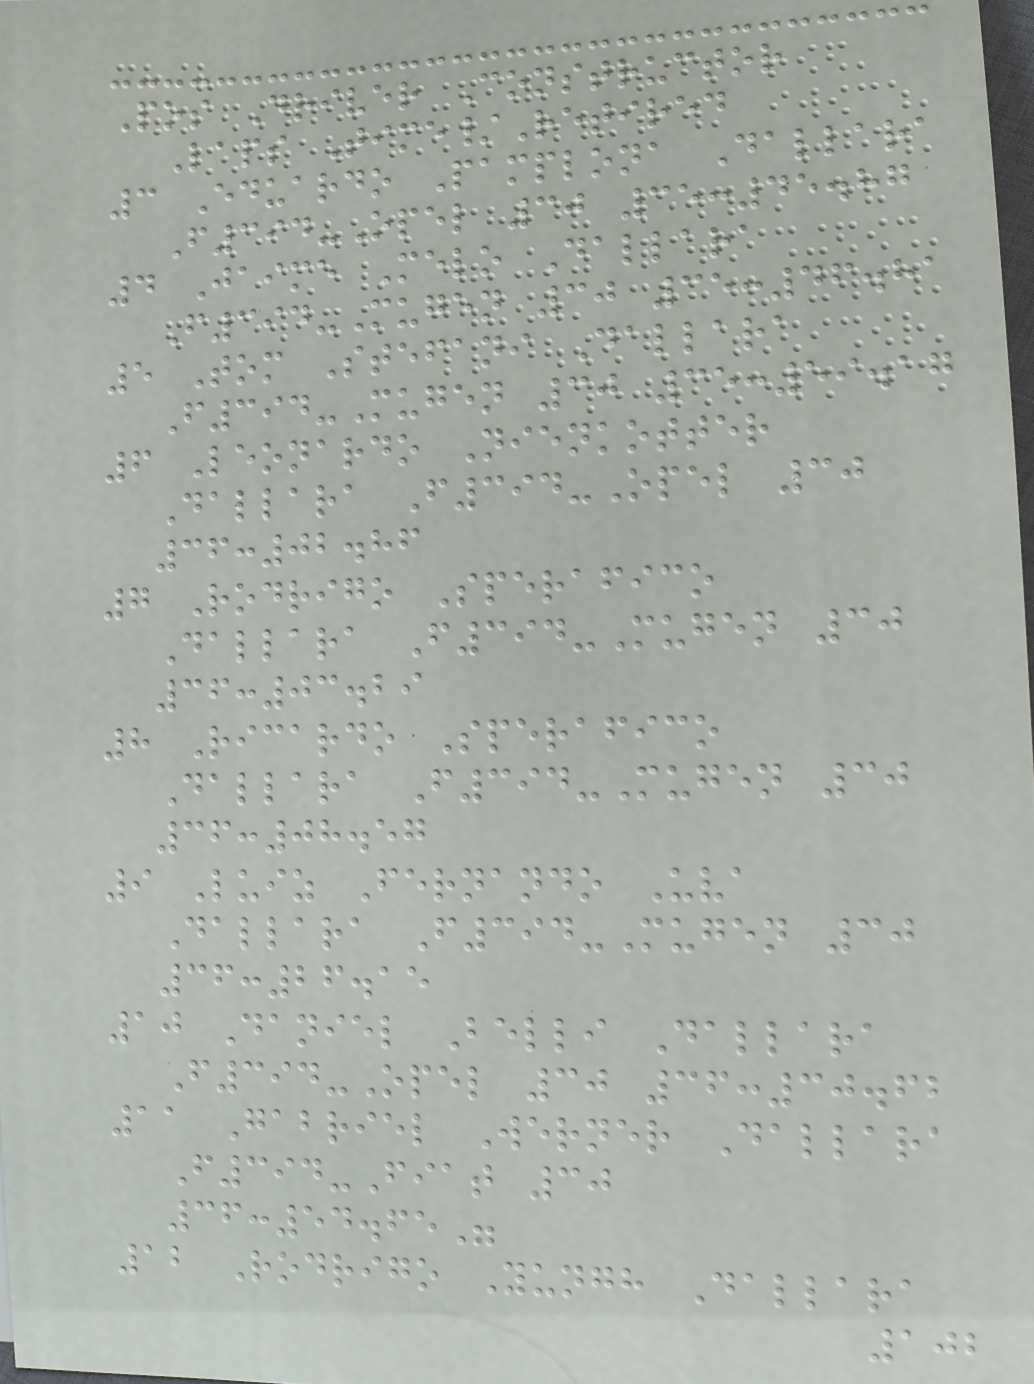Pos Driver Constructor
Laps Time/Retired
3 Eduardo Pamplona Dallara
F394-Opel 30 35:45.87
4 Jaime Melo Dallara
F394-Mugen 30 35:46.81
5 Tom Stefani Dallara
F394-Mugen 30 35:59.17
6 Leonardo Nienkotter
Dallara F394-Opel 30
36:02.86
7 Rodrigo Sperafico
Dallara F394-Mugen 30
36:03.29
8 Ricardo Sperafico
Dallara F394-Mugen 30
36:08.57
9 Luiz Fernando Uva
Dallara F394-Mugen 30
36:26.15
10 Daniel Belli Dallara
F394-Opel 30 36:30.62
11 Gabriel Werner Dallara
F394-Fiat 30
36:54.65"
12 Rodrigo Yungh Dallara
102
